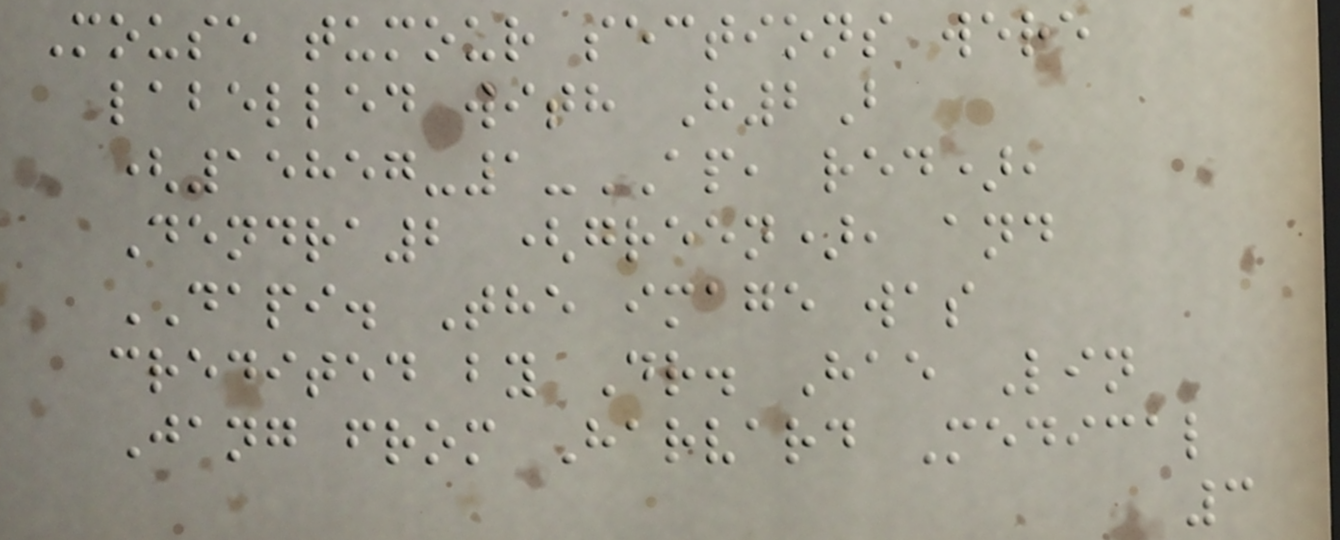Mouse tumour sections were
labelled with H2B
(15857-1-AP, red),
Dendra2 (green), and
DAPI. The image was
credited by Dr. Hae Lin
Jang from Harvard Medical
3
